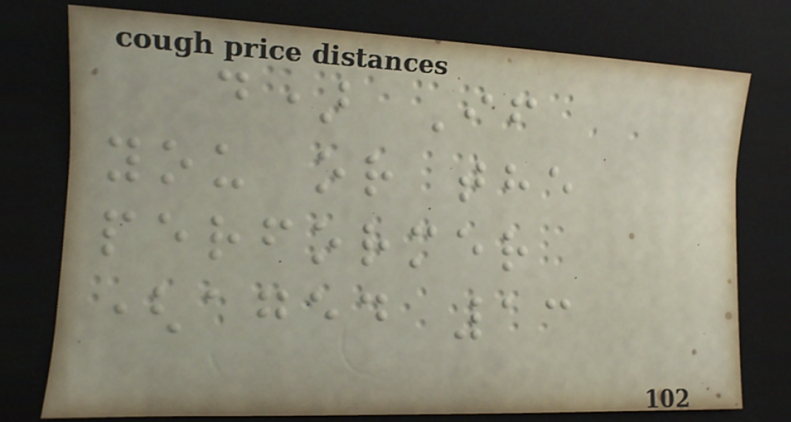d) If
you or the
performer
(aged 13
